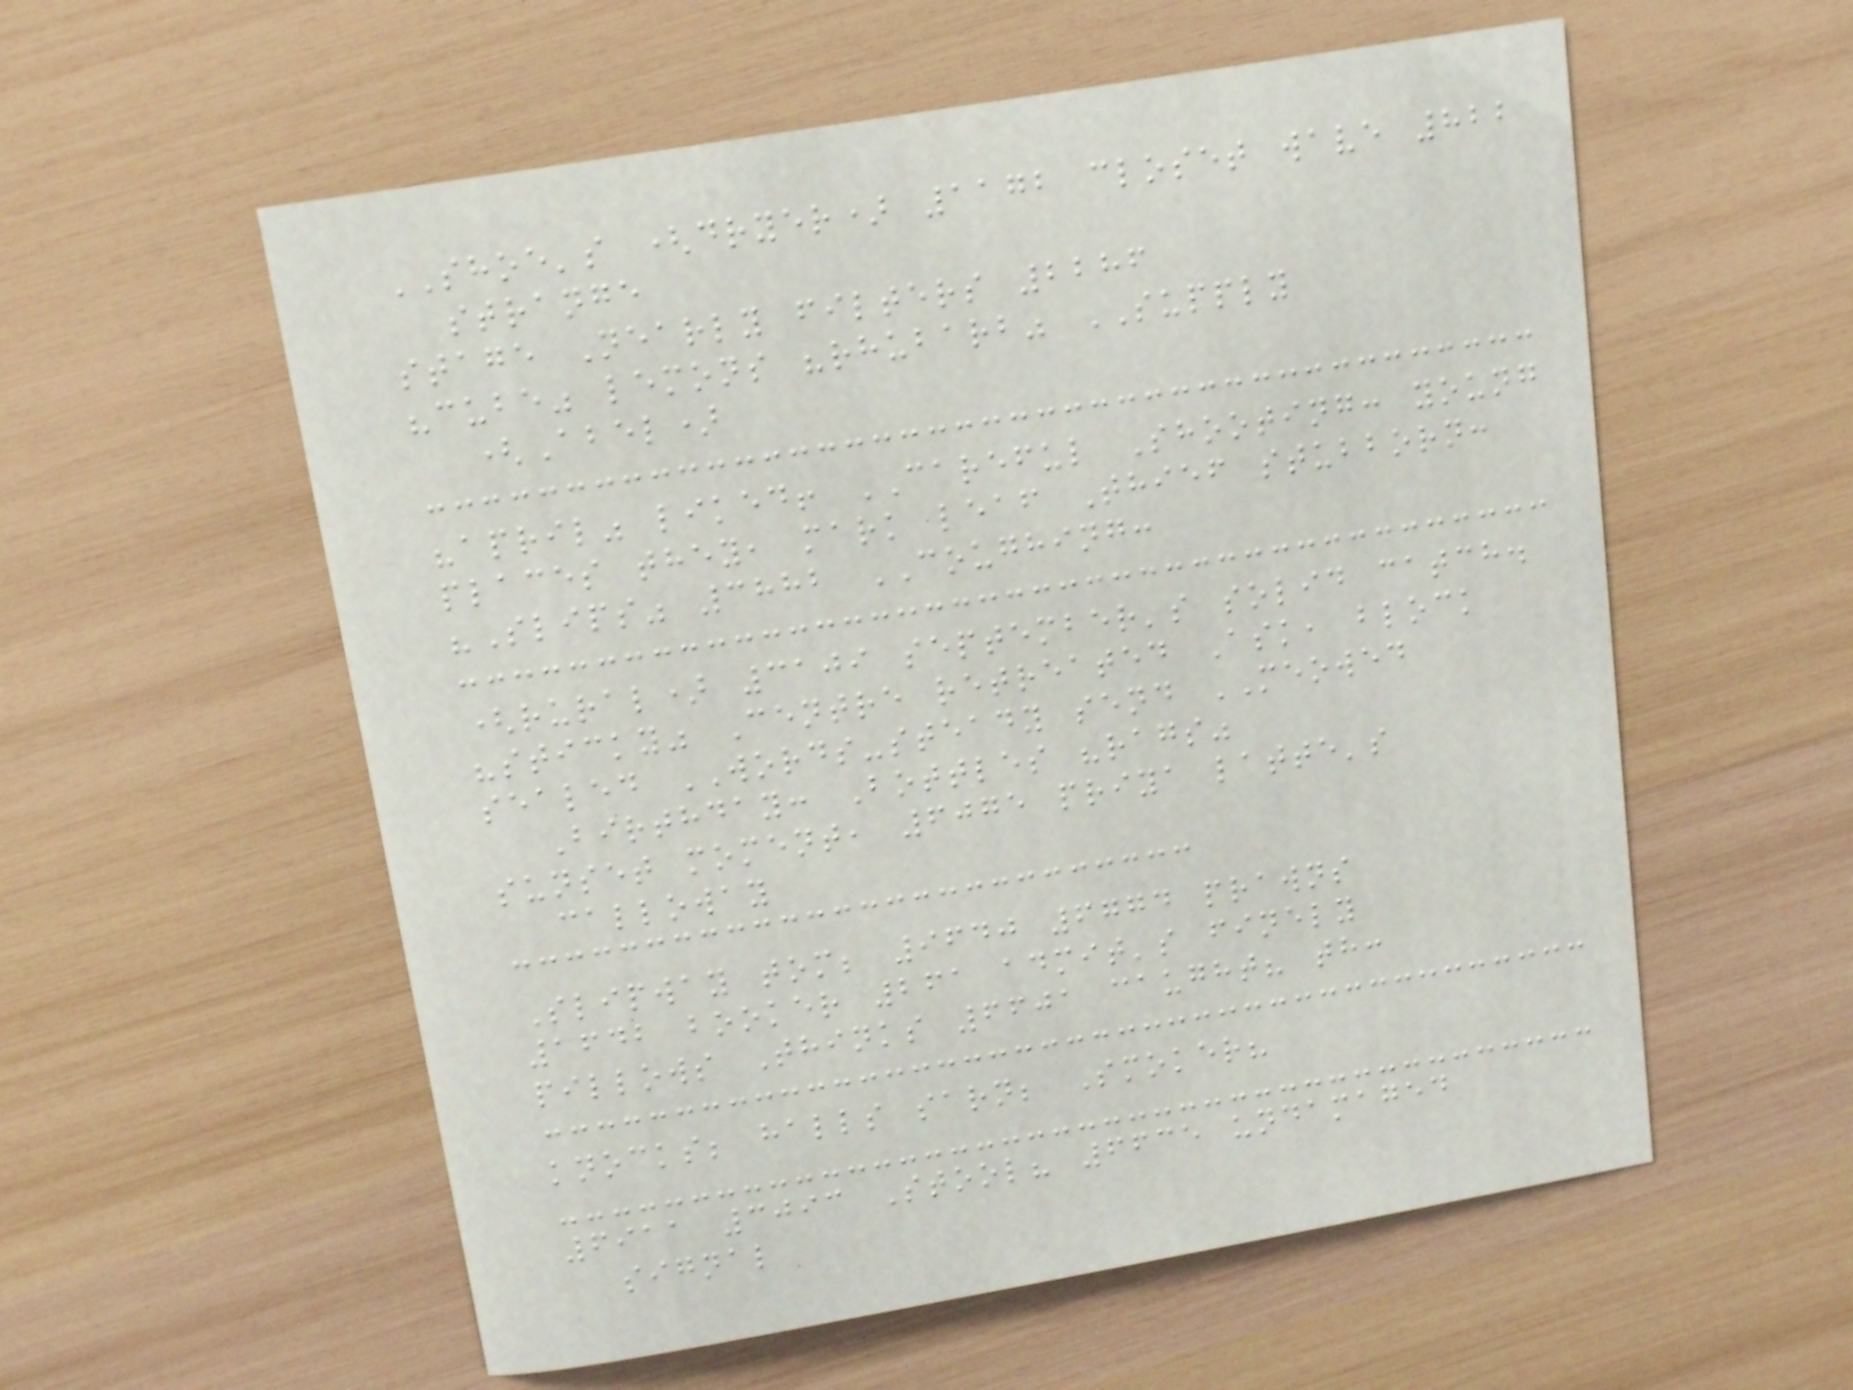SHOE's (dryer) 1172 closet wave 822
strange
stage Nearly filters 2286
"cube" lemons "rhubarb" SUPPLY
(Abel)
"april" liked! CAREFUL Shooting: young
places they, mark leaf Thief stubborn:
"Slips" 3882 COUGHING:
(rural) 3109 september's solid catch.
"sticky" Centre retreated Ask, block
sealed WORDS-steady send MEOWED
Birthday: Bottles "rags"
sunset moment, 6075 priya latte's
calloway
Slipway tom; 9640 6774 prawns
1642 booker 261 admit's finely
pillows Thinks 6601 caught? th:
knocks; halls sarn; Smoker?
6911 3093 Stool? 6635 undamaged
signal
